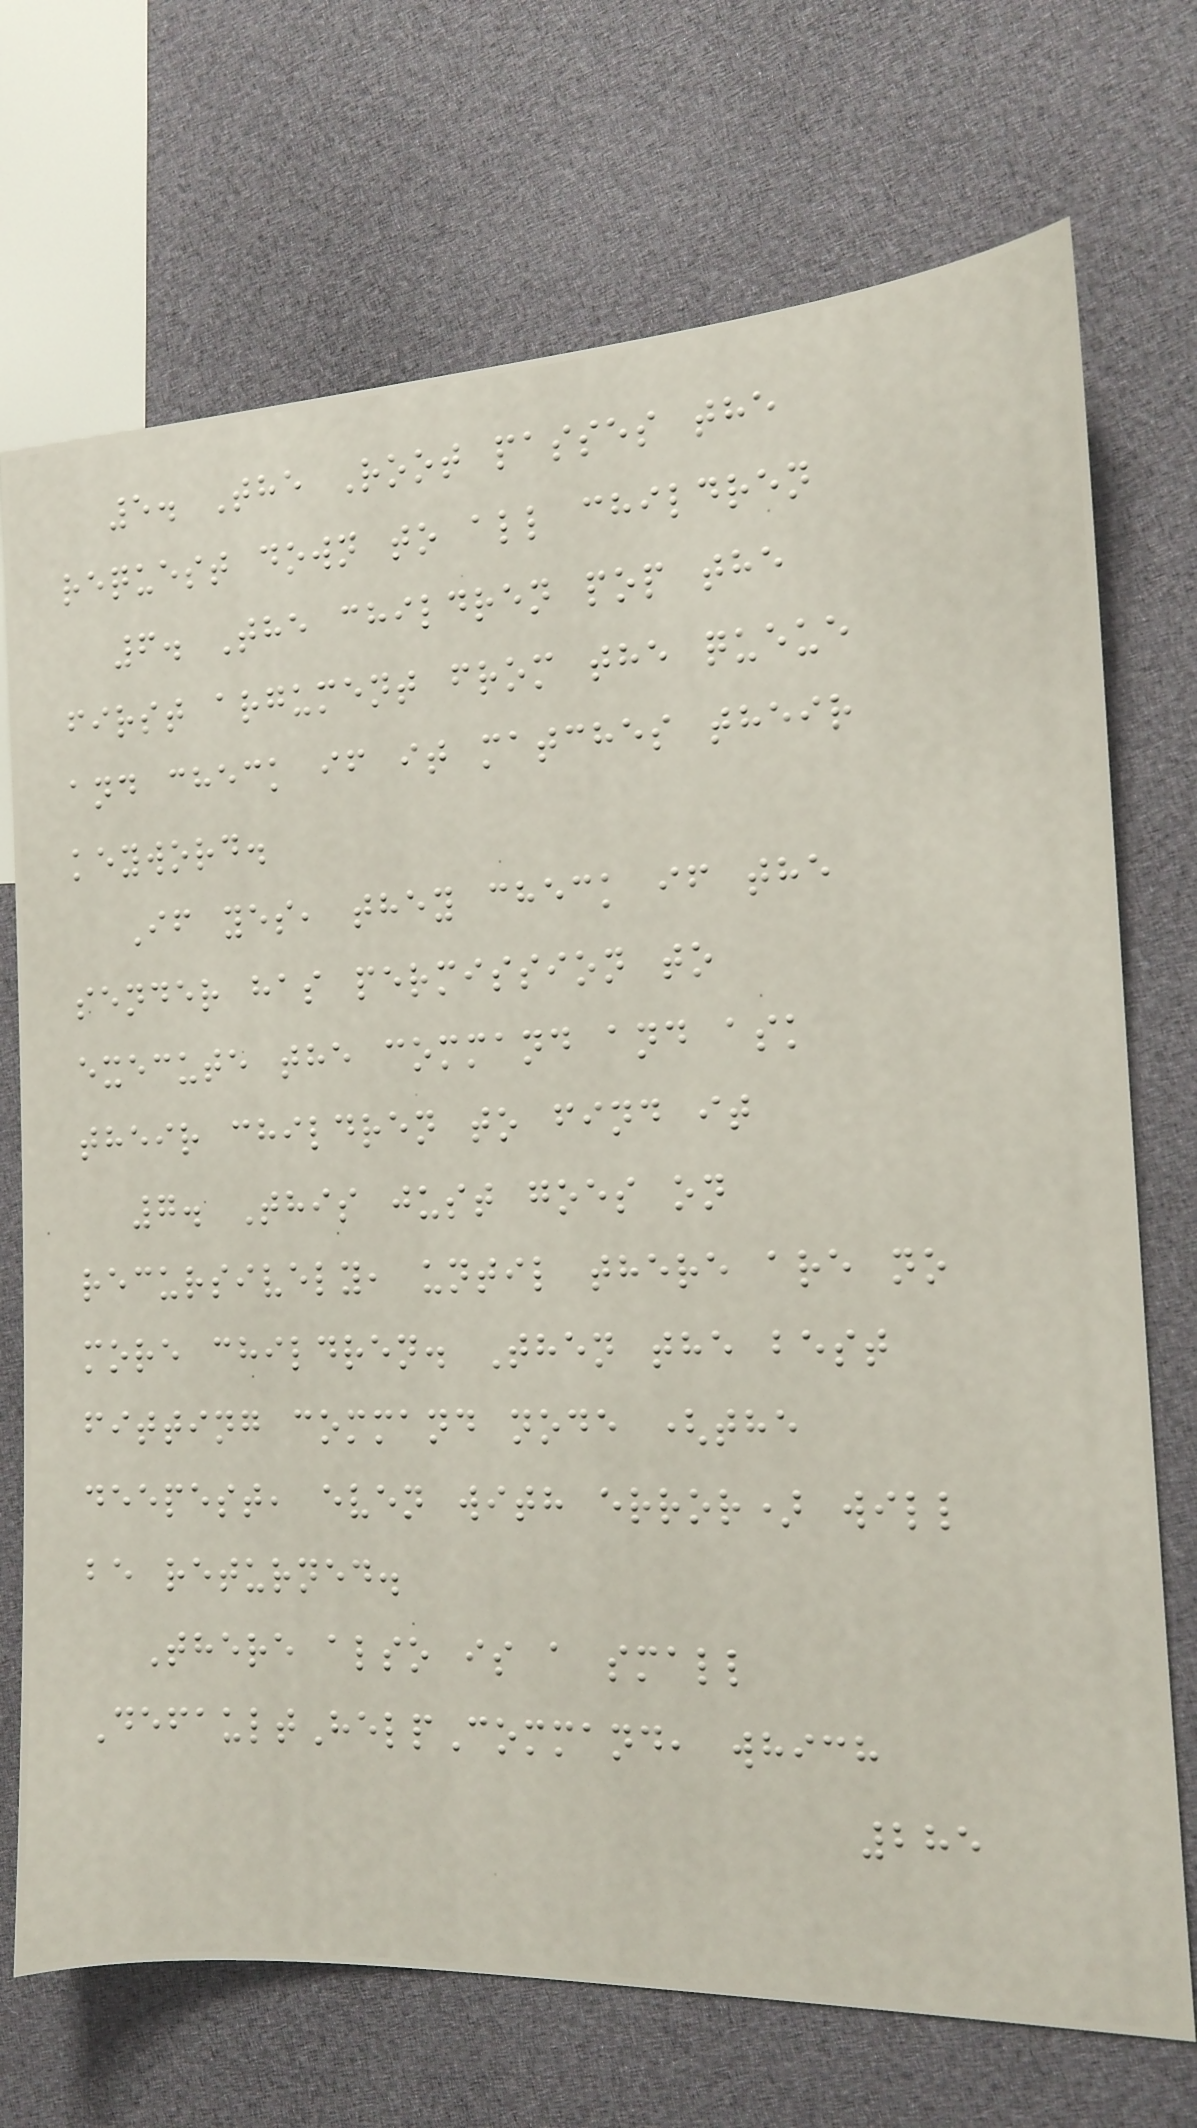5. The Root passes the
request down to all children
6. The children pop the
first argument from the queue
and check if it matches their
keyword.
If yes, they check if the
sender has permission to
execute the command and ask
their children to find it
7. This just goes on
recursively, until there are no
more children. Then the best
fitting command node (the
deepest, even with error) will
be returned.
There also is a small
DefaultHelpCommand, which
285
